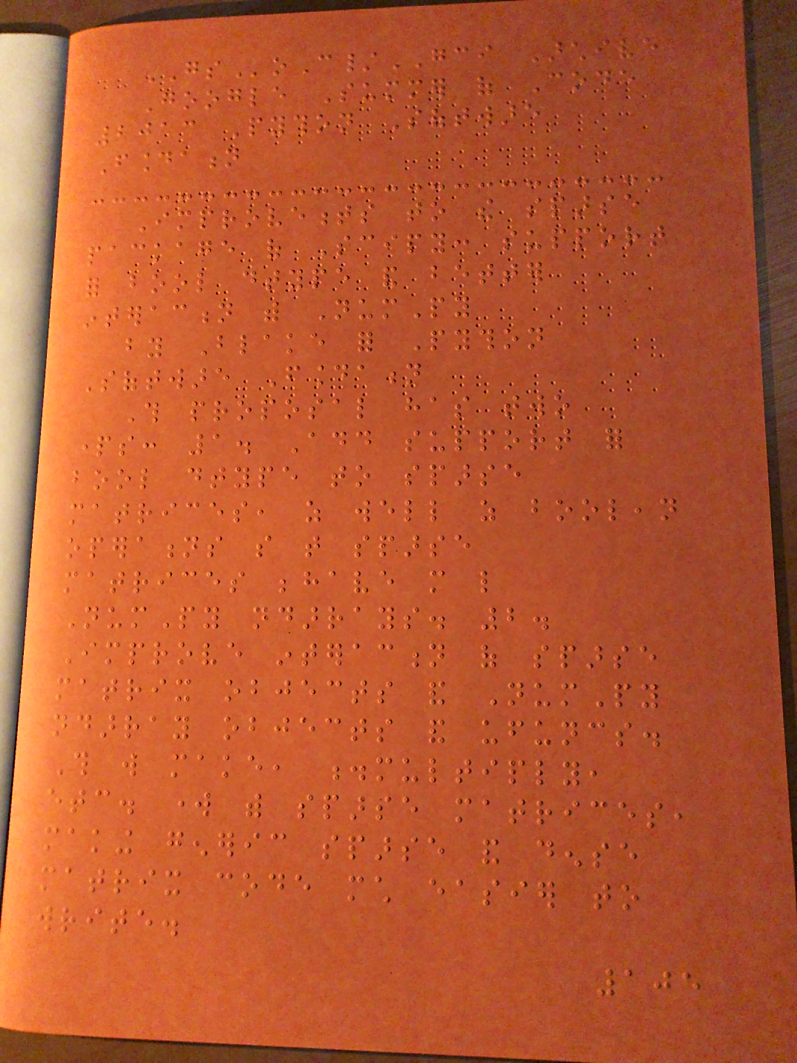GSoC/GCI Archive
Google Summer of Code
2013 Python Software
Foundation
Improvements to the sparse
package of Scipy: support
for bool dtype and better
interaction with NumPy
by Blake for Python
Software Foundation
This proposal has two
parts: 1. Add support for
bool dtype to sparse
matrices, as well as boolean
operations so that sparse
matrices behave more like
NumPy ndarrays. 2.
Improve interaction of sparse
matrix objects and NumPy
ndarray objects and ufuncs.
This will make, .multiply,
etc. work with sparse matrices,
making generic sparse and dense
matrix code much easier to
write.
105
